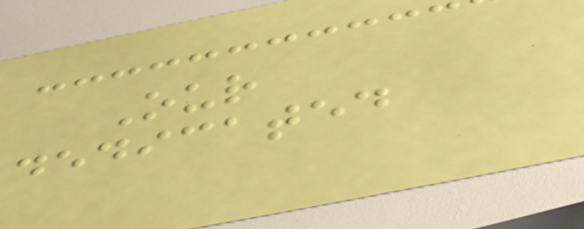Our
dedicated
